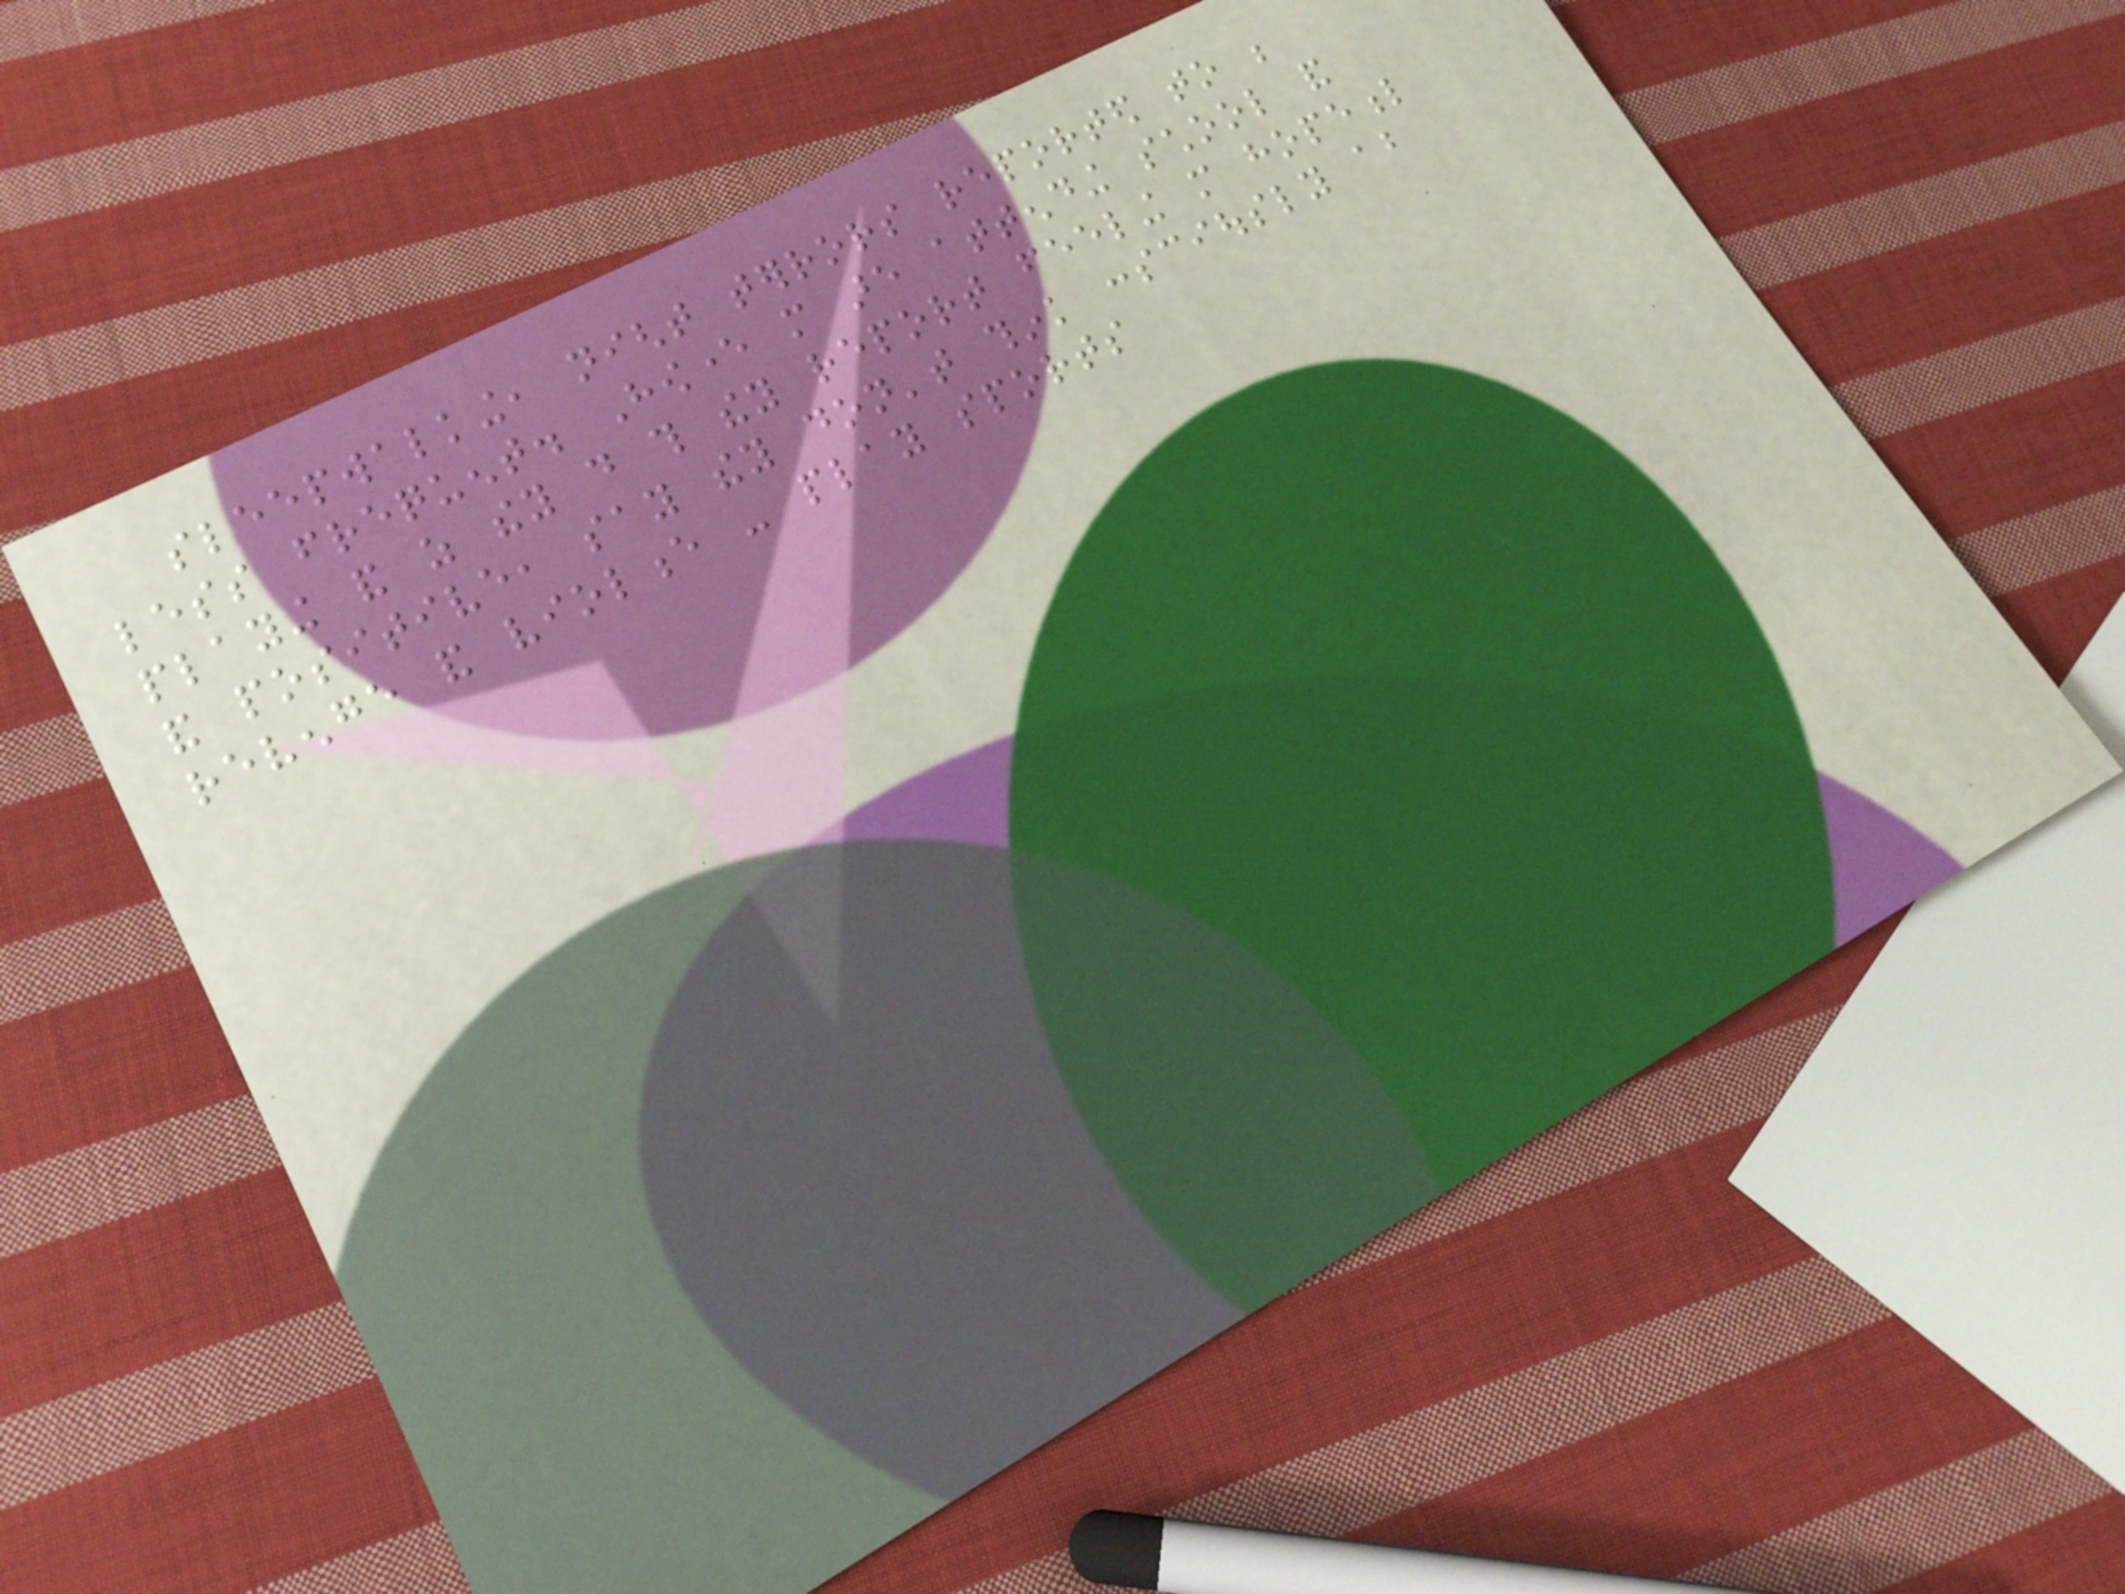sleepwalking, night terrors reported to be
less frequent. However more are attending school and
playing and as they do this they report feeling more hopeful
and positive, say they don't think consciously about
revenge and violence - play sports
